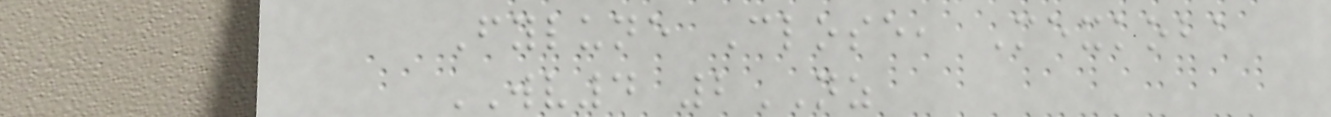Fylune Close, Mexkoba
WV4 2NZ
